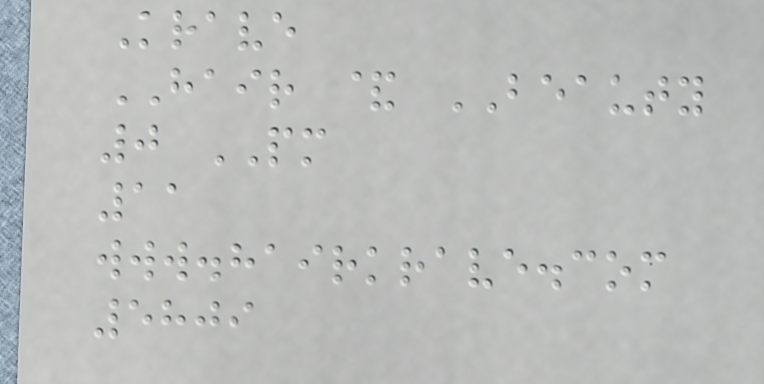Krave
HAIR & BEAUTY
0 PM
11
www.hairkrave.com
5809
